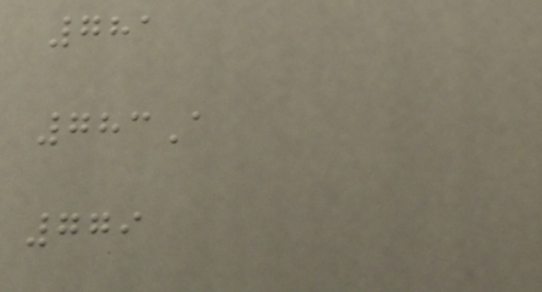781
783A
779
